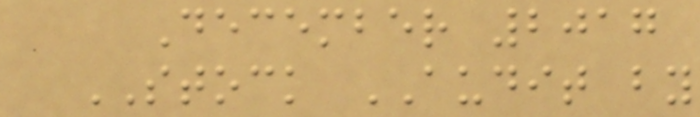December 2017
STOCK AUDIT by
